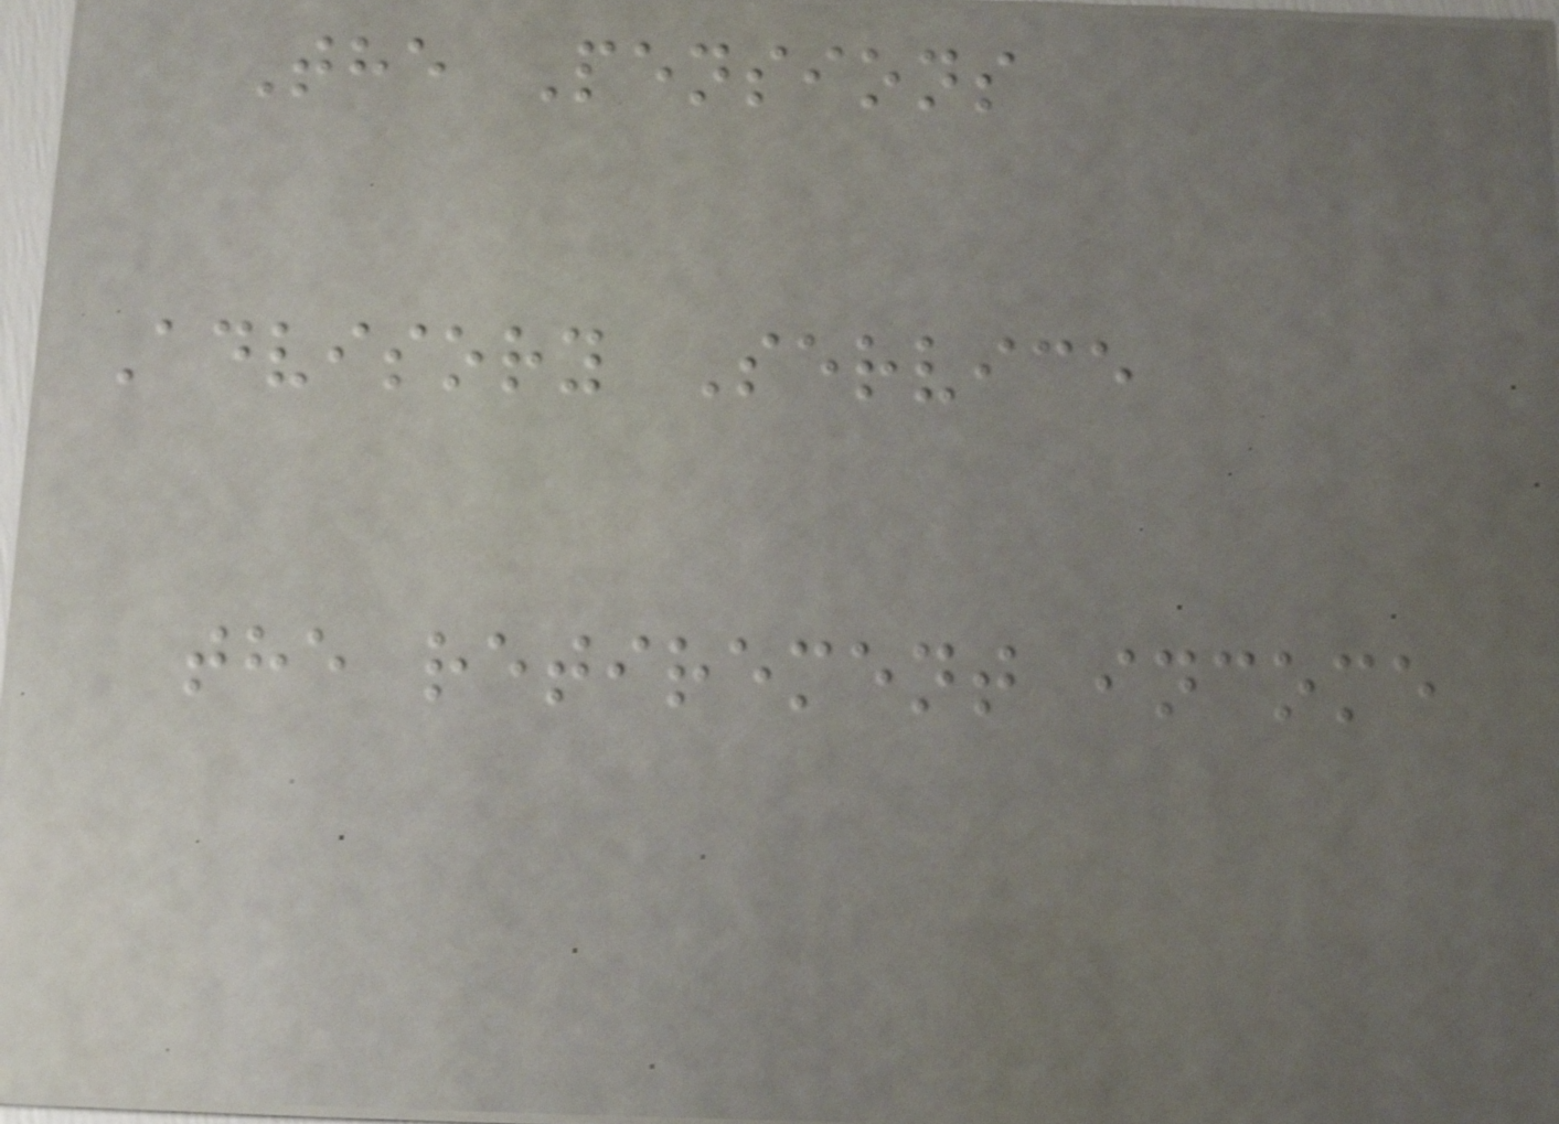The Pensions
Advisory Service
the retirement income
